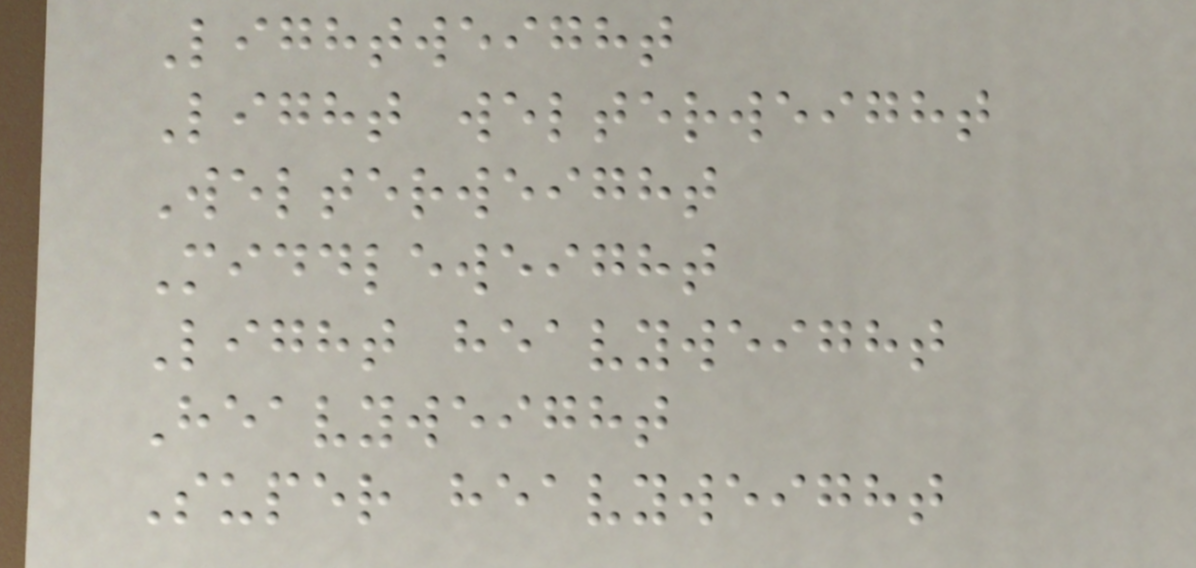Lightweight
Light welterweight
Welterweight
Middleweight
Light heavyweight
Heavyweight
Super heavyweight
